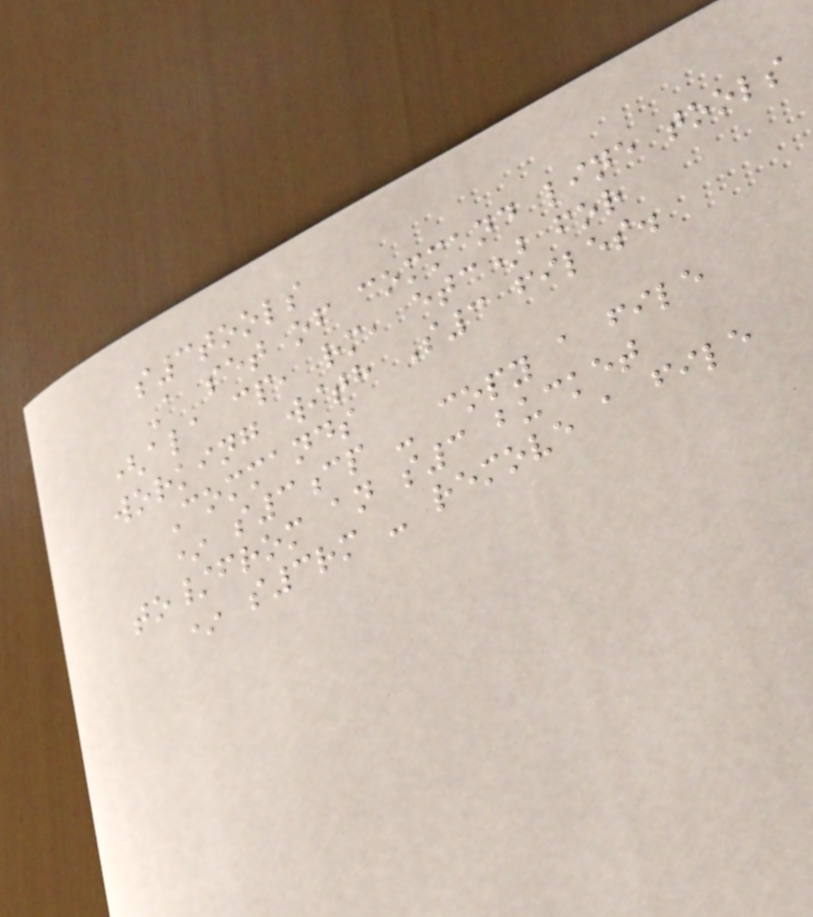s3tools
A set of command line tools
(ala cp, rm, etc) for
working with S3 files.
Commands
* s3cp - copy a file
to/from an s3 bucket
* s3rm - remove a file
